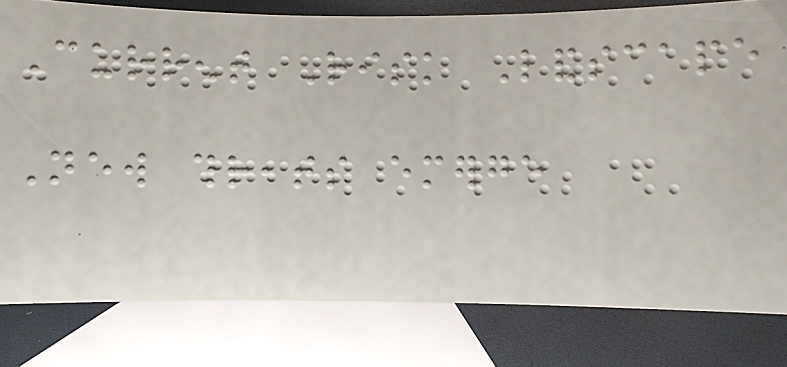Current Risk Landscape
New threats emerge
